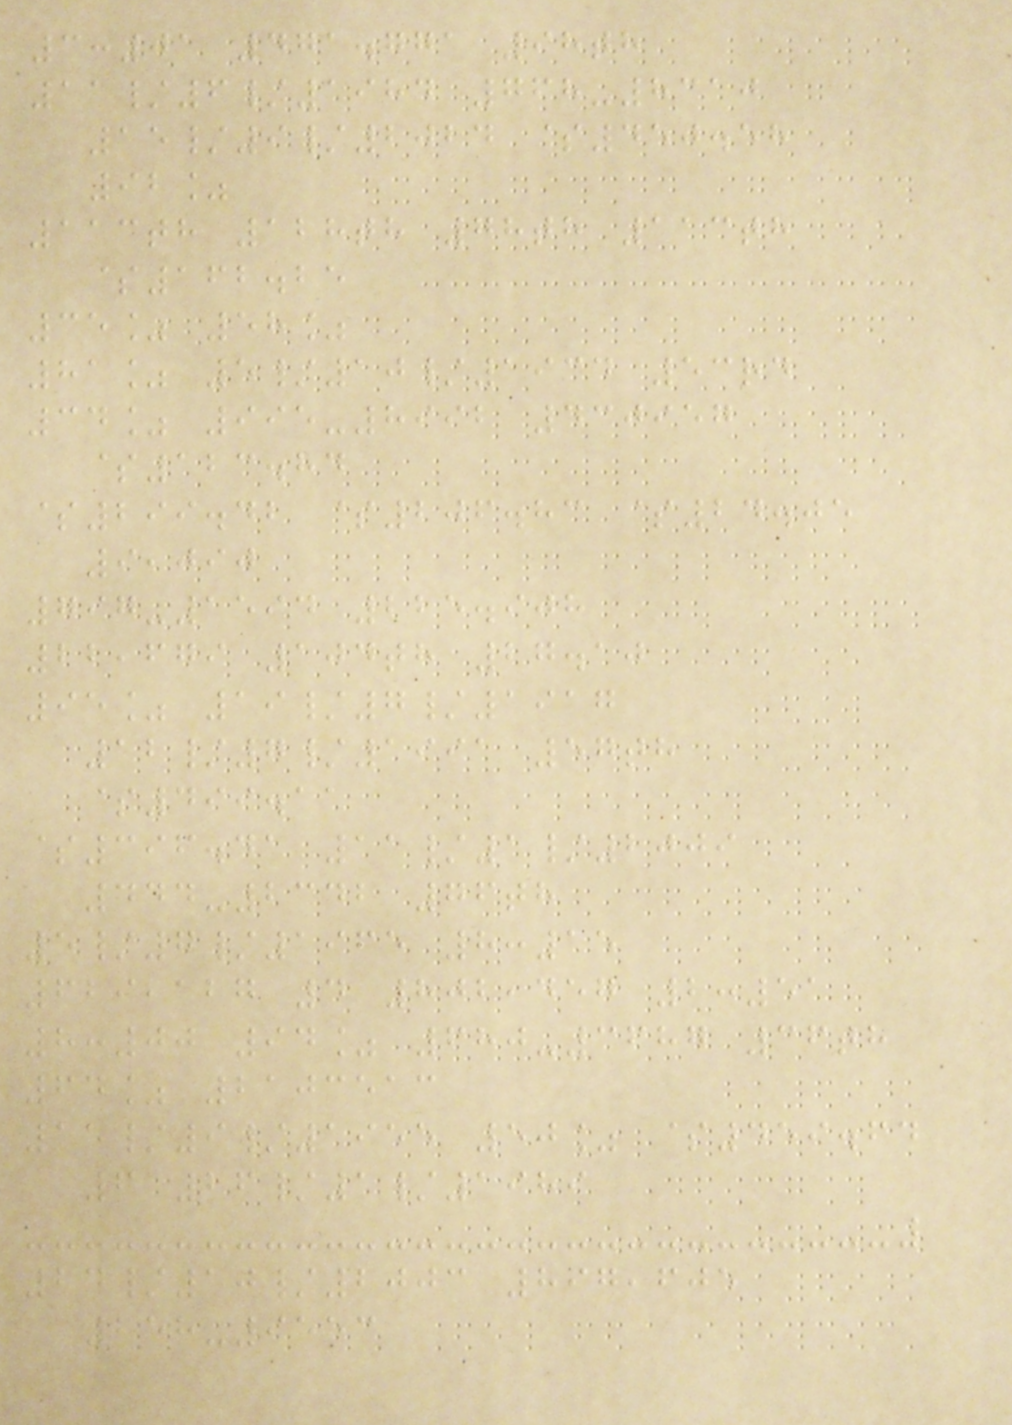3:01 471.771 98th
11/6/1984 768-8310
15/9/2024 $450.58
92%
113th 128th 78th 113th
$162.25
35% 58%
81% 5/10/1934 53rd
34% 995-8992 430957
$123.84
$299.42 $206.83 $24.05
9,090
797-1594 225.908
22,679 104th 27.10
95% 19/7/1917
12/7/1991 57th
$499.11
$396.41 11/1/2009
444-2342 76th
5/7/1965 8:15
629,127 4 802,457 2:51
8:00 94% 680-3687 36th
64% 2103513
15/9/1955 50% $459.64
6 26/1/1989
24/10/2003 897,605
258-9553
